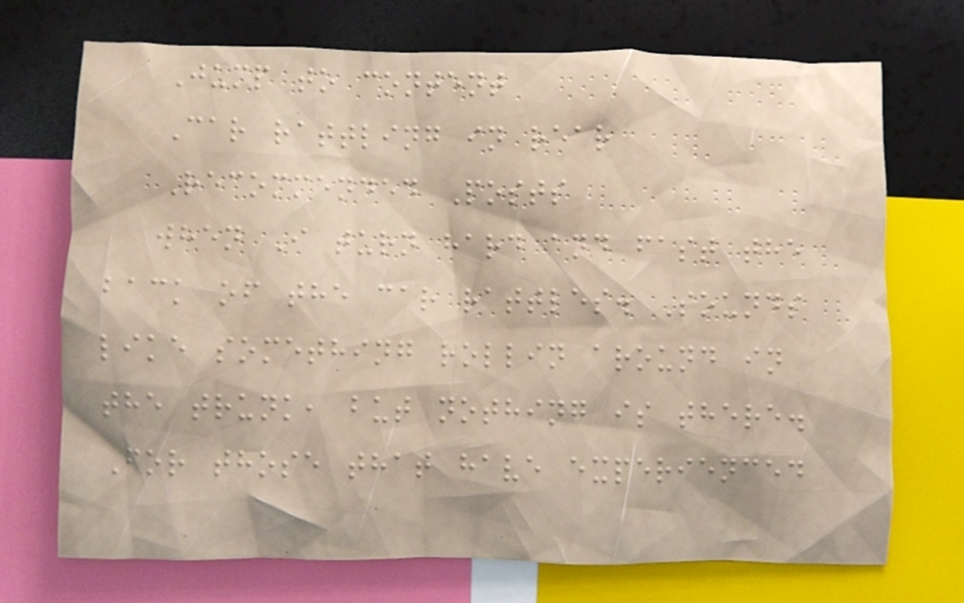Jump to content
Car rattling in rear
Recommended Posts
when I turn hard and fast the
back of the car rattles. Sounds
like something rollin around in
the trunk, but nothing is there.
For those that have experienced
